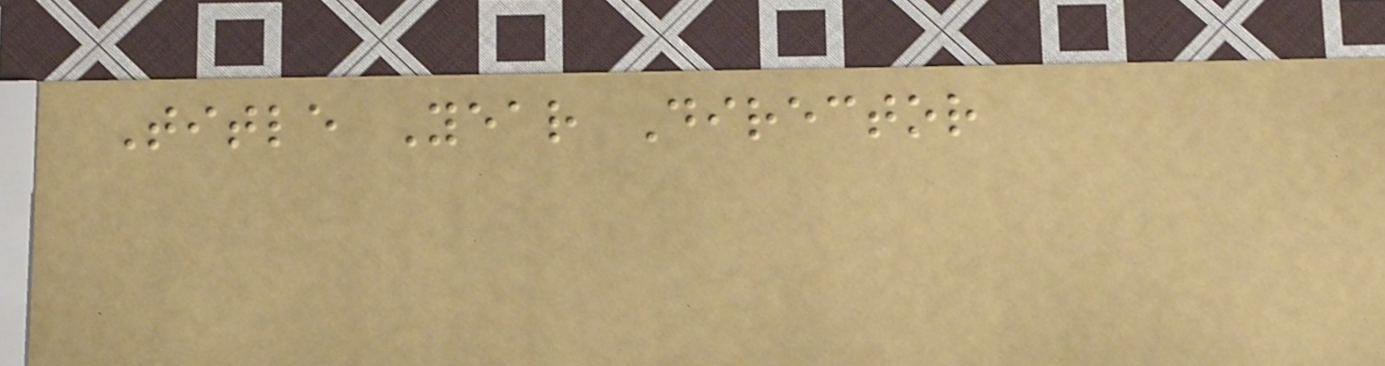Title Year Director
